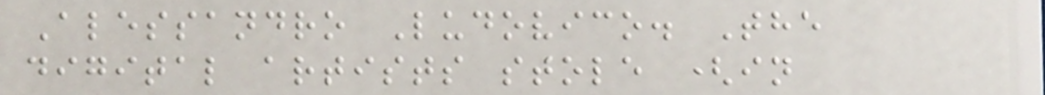Alessandro Ludovico. The
digital artists stole (in
